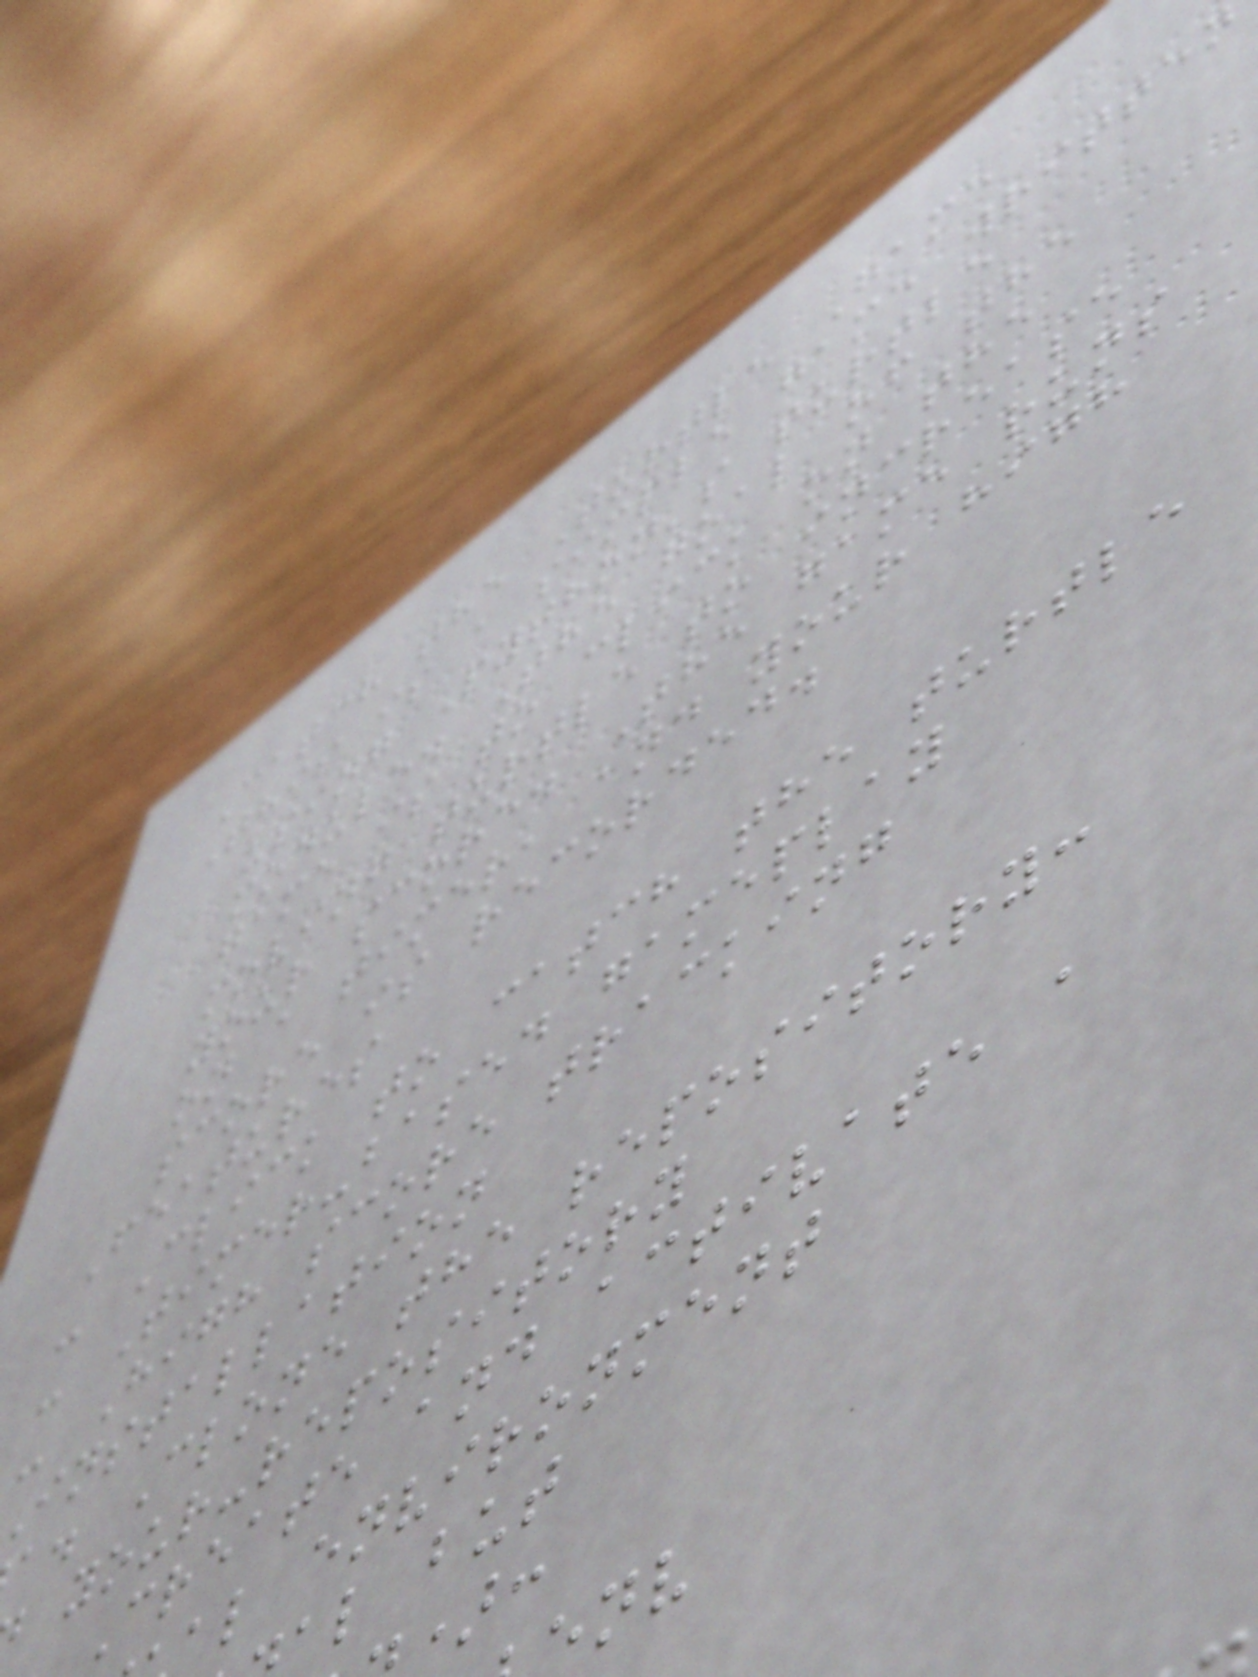Catch the Turtle Game
This is a simple game written
using Python's turtle
module. The goal of the
game is to click on the
moving turtle to increase
your score. The game runs
on a timer, and your high
score is recorded.
Features
- Click to catch the turtle
- Timer-based gameplay
- High score tracking
installation
a. Clone the repository:
your-repository
Create and activate a
al environment
al but
